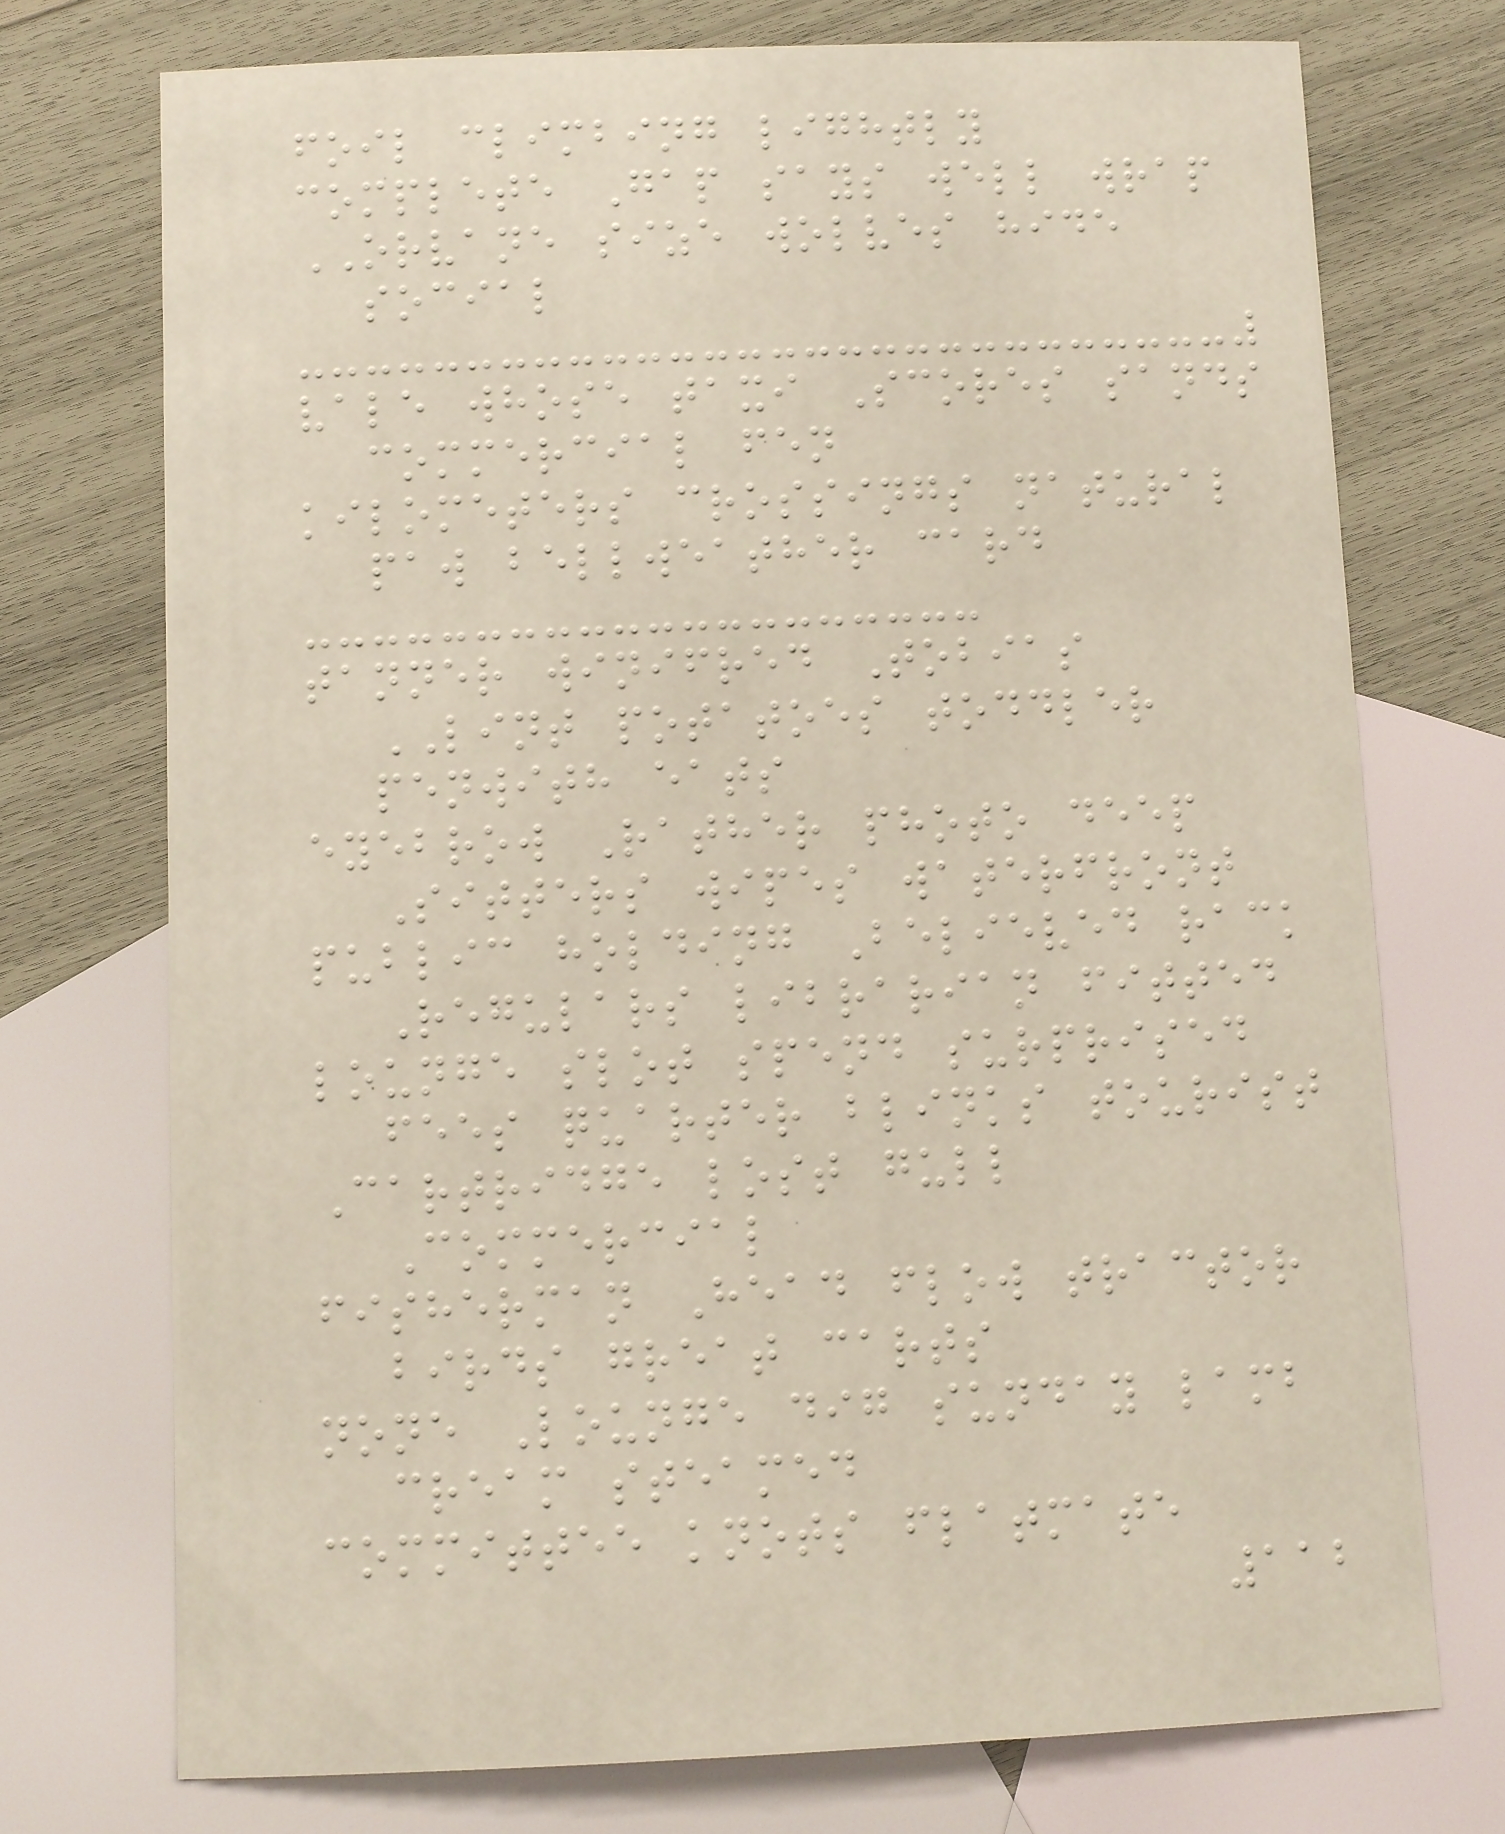foil climbing lightly
complete Gap says well wrap
ORVANE size wolves hide
social
vale whose taxi Scores sands
commercial fen
kilometers crossings natural
paw bellweather card
tanner winifred Tobias
LINT potatoes toddler
penwith eats
eyebrow Rather photo deep
Sitters wipes waterfront
public holding Believed rack
Regulars librarian fitted
lounge slot spend surprised
fees quarter blinks tourist
Cartridge lost gull
Commercial
fisherman Head flow tractor
birds great carts
none Lounge dig sunday lamb
cream steamed
committee knots flatmate
112
